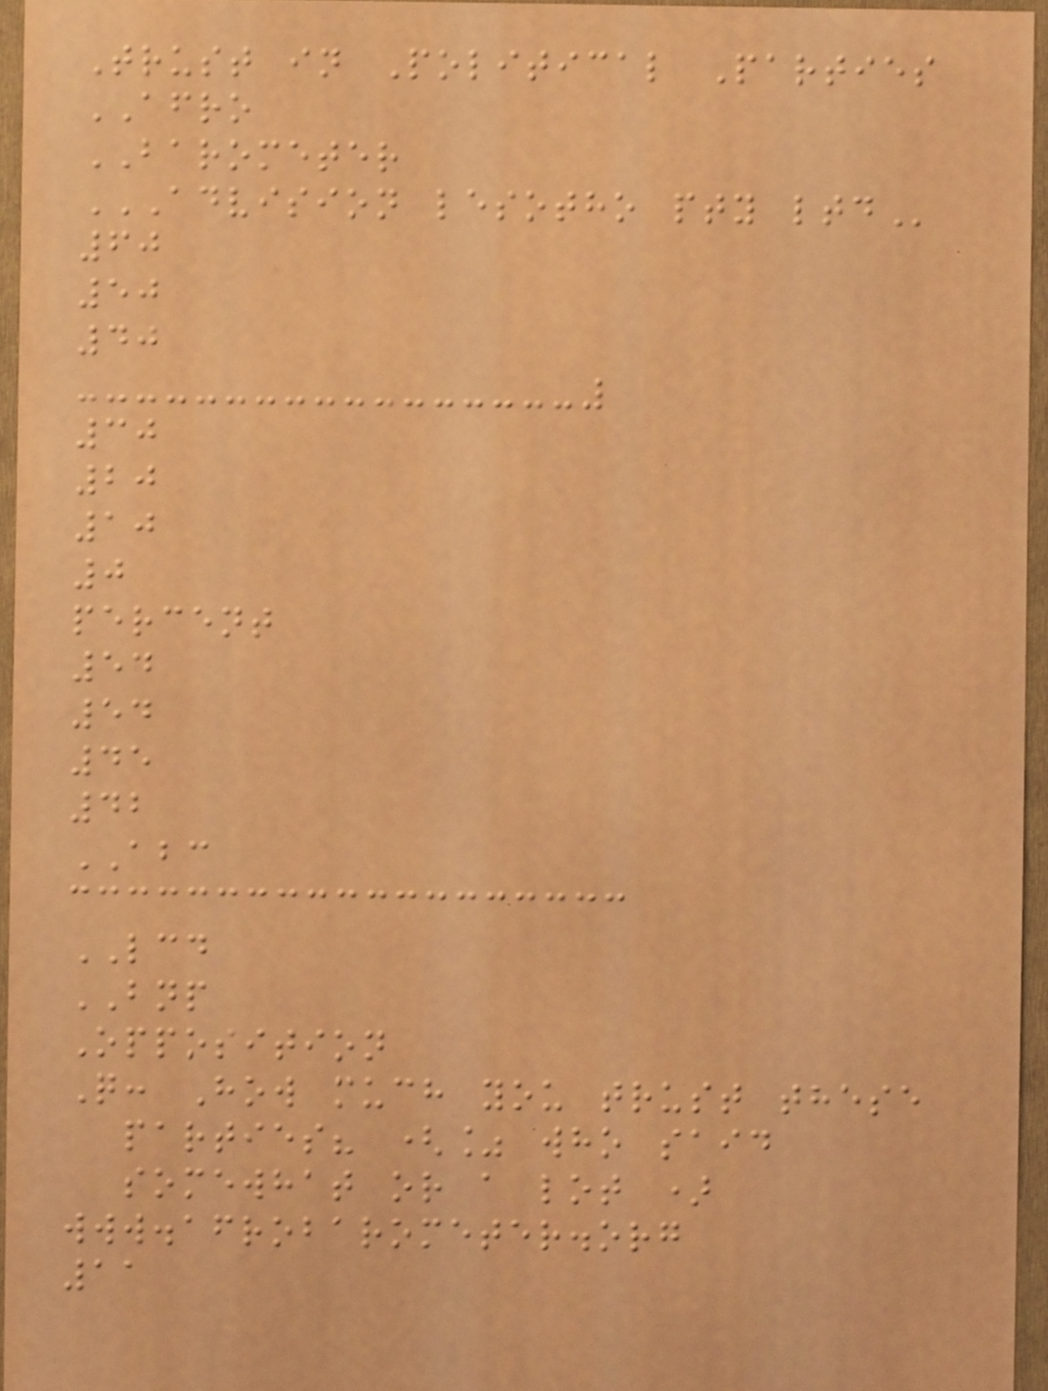Trust in Political Parties
AFRO
BAROMETER
ADVISION LESOTHO PTY LTD
60
50
40
30
20
10
0
percent
54
54
45
42
ABC
LCD
BNP
Opposition
Q: How much you trust these
parties? (% who said
somewhat or a lot )
www.afrobarometer.org
11
